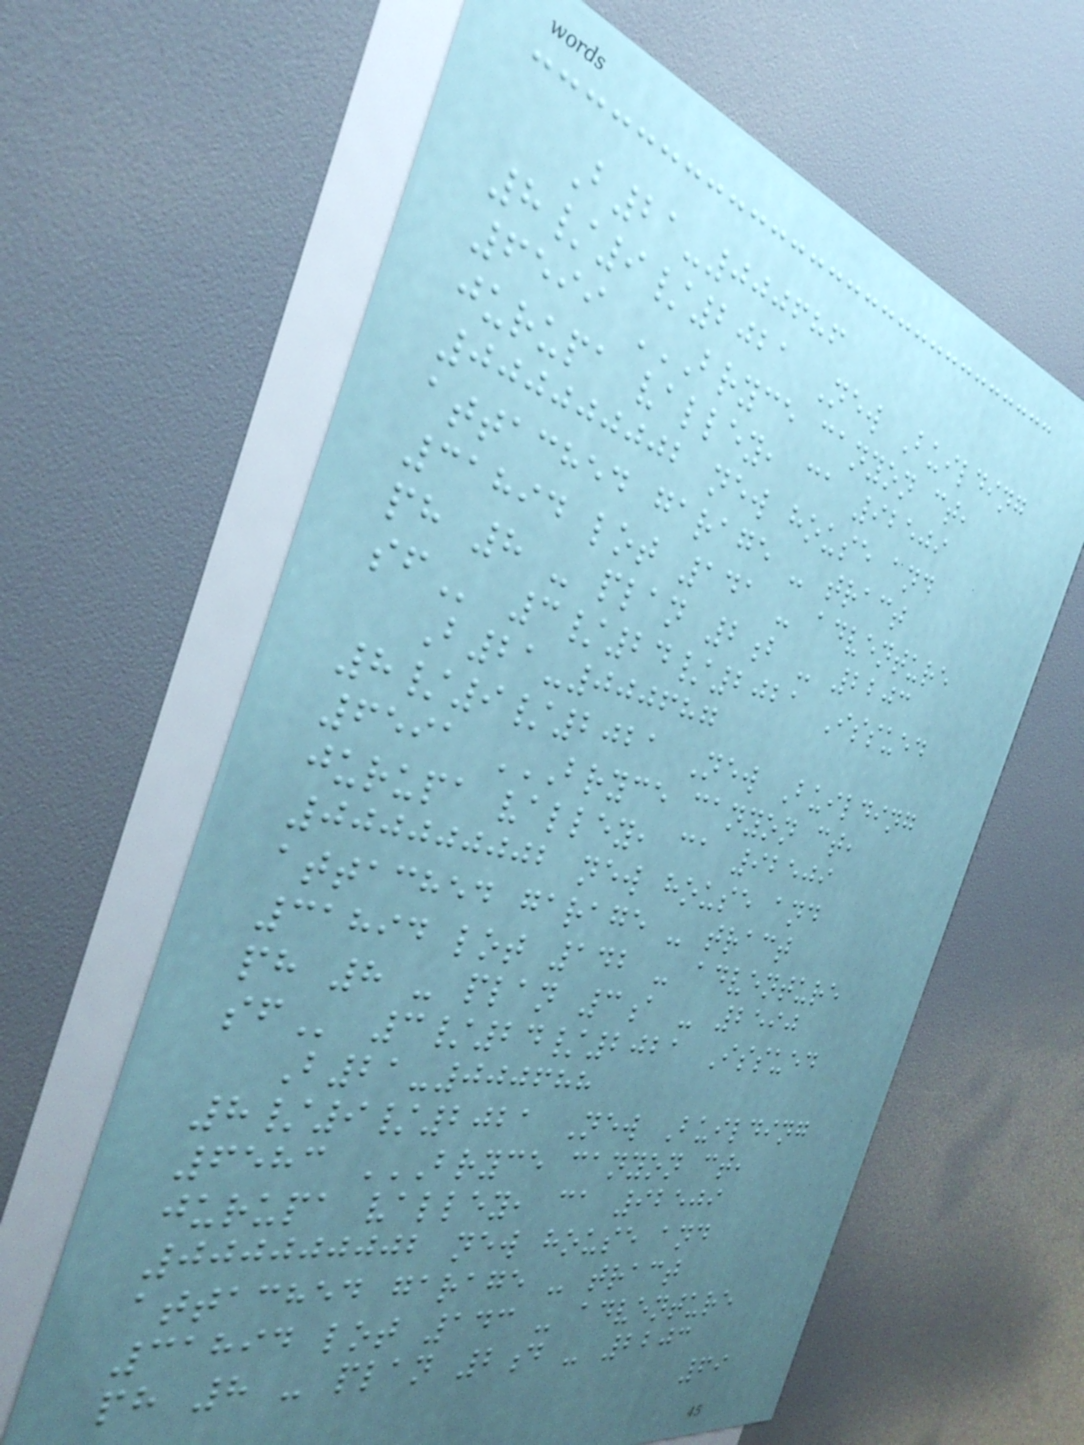B21-000686
8/9/2021 New Building
6599 BRYCE CANYON CT,
JURUPA VALLEY, CA 92509
000000002 NEW HOUSE AND
ATTACHED GARAGE - TRACT
31894 LOT 141 - ADVENTURE
PH 8 - PLAN 2B - 2203
SF 3/24/2021 Issued
B21-000687
8/9/2021 New Building
6591 BRYCE CANYON CT,
JURUPA VALLEY, CA 92509
000000002 NEW HOUSE AND
ATTACHED GARAGE - TRACT
31894 LOT 142 - ADVENTURE
PH 8 - PLAN 3A - 2590
SF 3/24/2021 Issued
B21-000688
8/9/2021 New Building
6583 BRYCE CANYON CT,
JURUPA VALLEY, CA 92509
000000002 NEW HOUSE AND
ATTACHED GARAGE - TRACT
31894 LOT 143 - ADVENTURE
PH 8 - PLAN 2D - 2203
69
